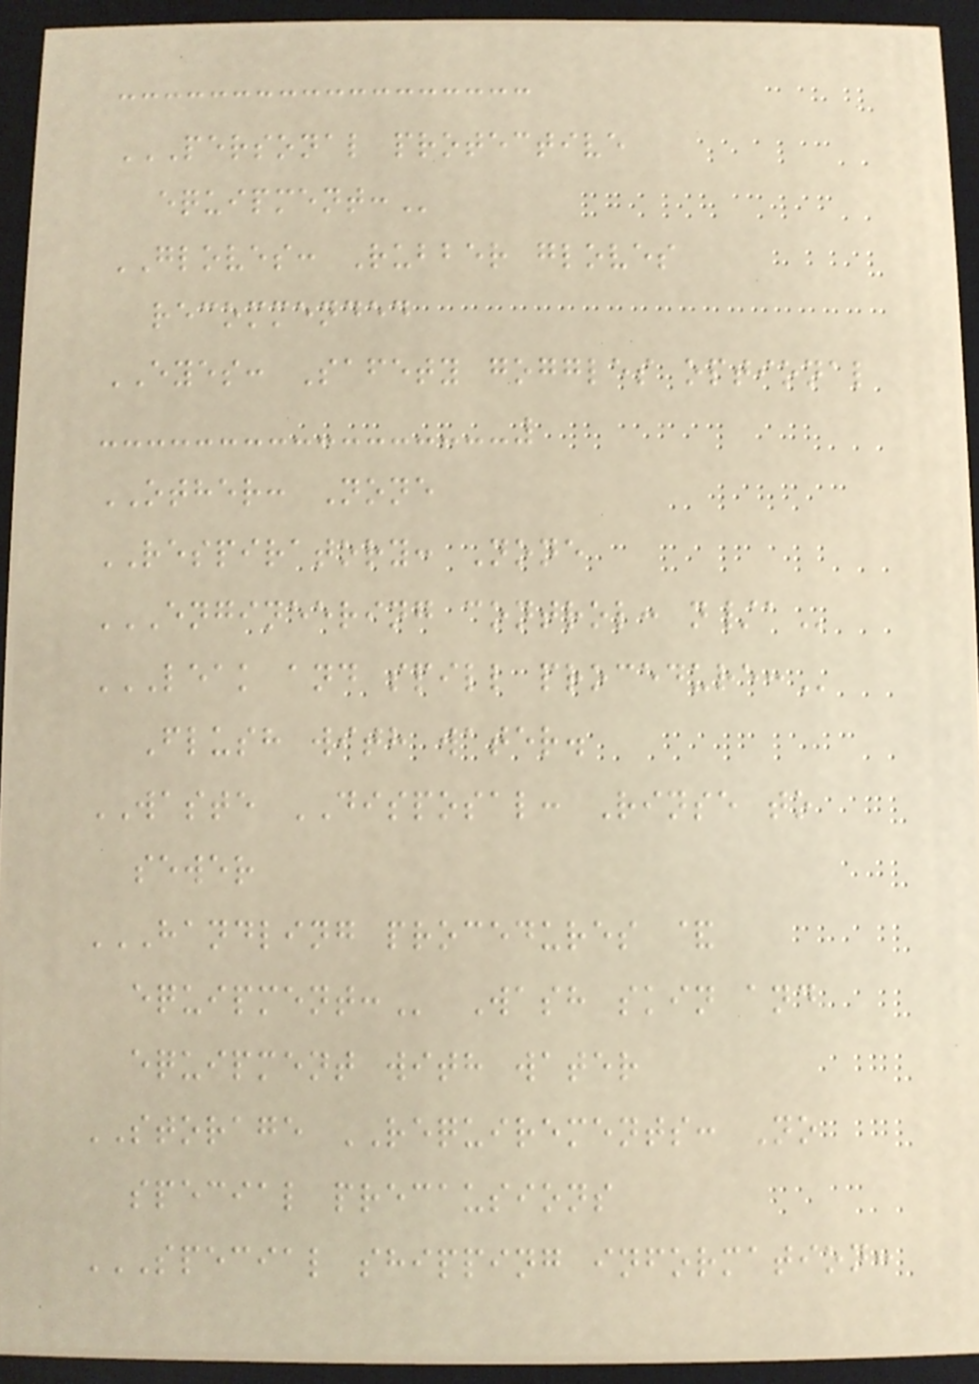PERSONAL PROTECTIVE
EQUIPMENT:
GLOVES: Rubber gloves
recommended
EYES: Safety goggles optional
OTHER: None
RESPIRATORY: None
ENGINEERING CONTROL: N/A
LEAK AND SPILL PROCEDURE:
Flush with water.
WASTE DISPOSAL: Rinse to
sewer
HANDLING PROCEDURES &
EQUIPMENT: Wash skin and
equipment with water
STORAGE REQUIREMENTS: No
special precausions
SPECIAL SHIPPING INFORMATION:
